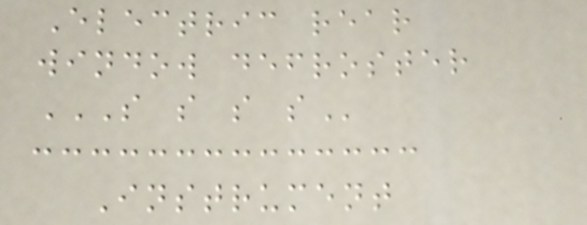Electric rear
window defroster
S S S S
Instrument
